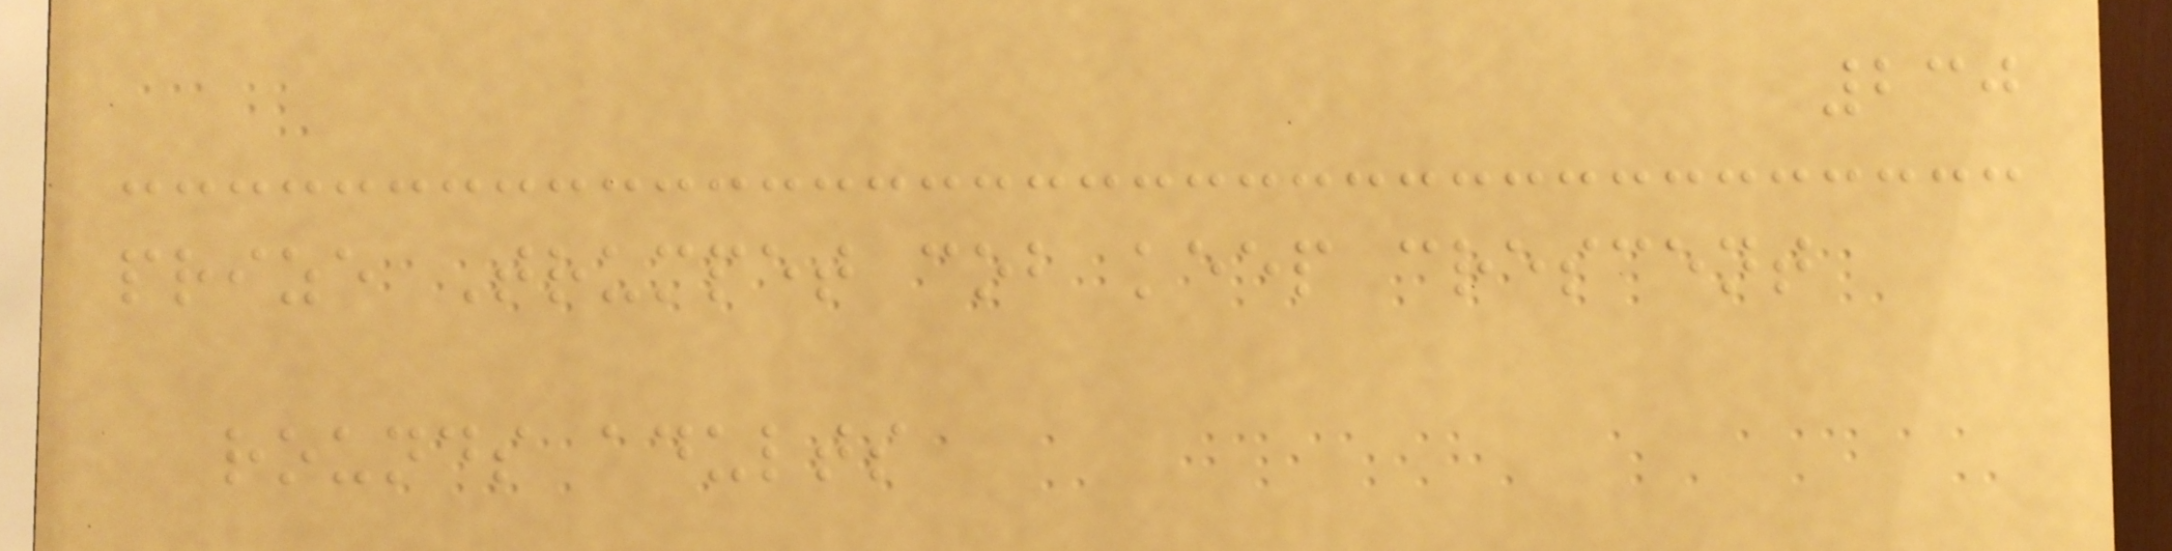230
prize Trumpet cob keep crescent
rounds adults
